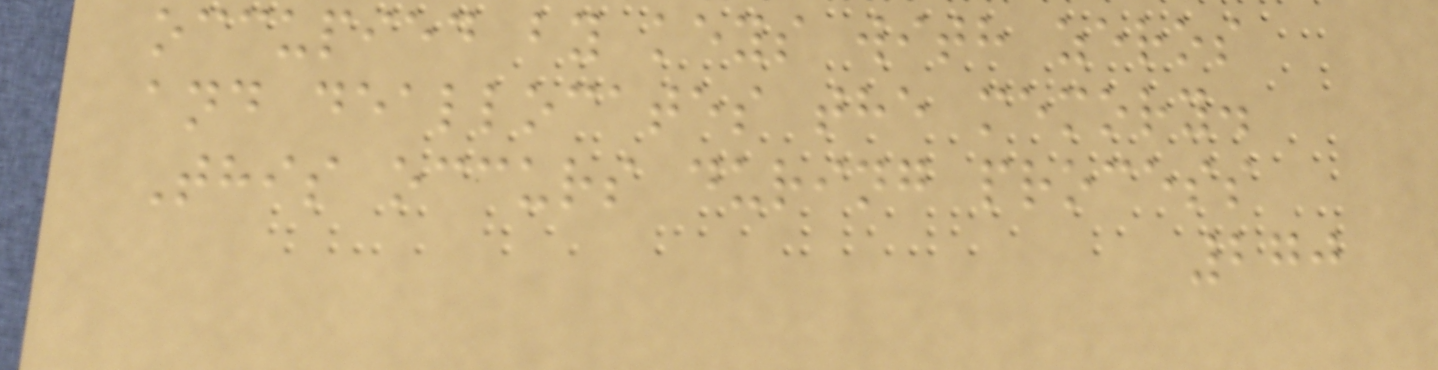occupied by keys with zeros
and deallocates the memory.
This occurs during process
270
